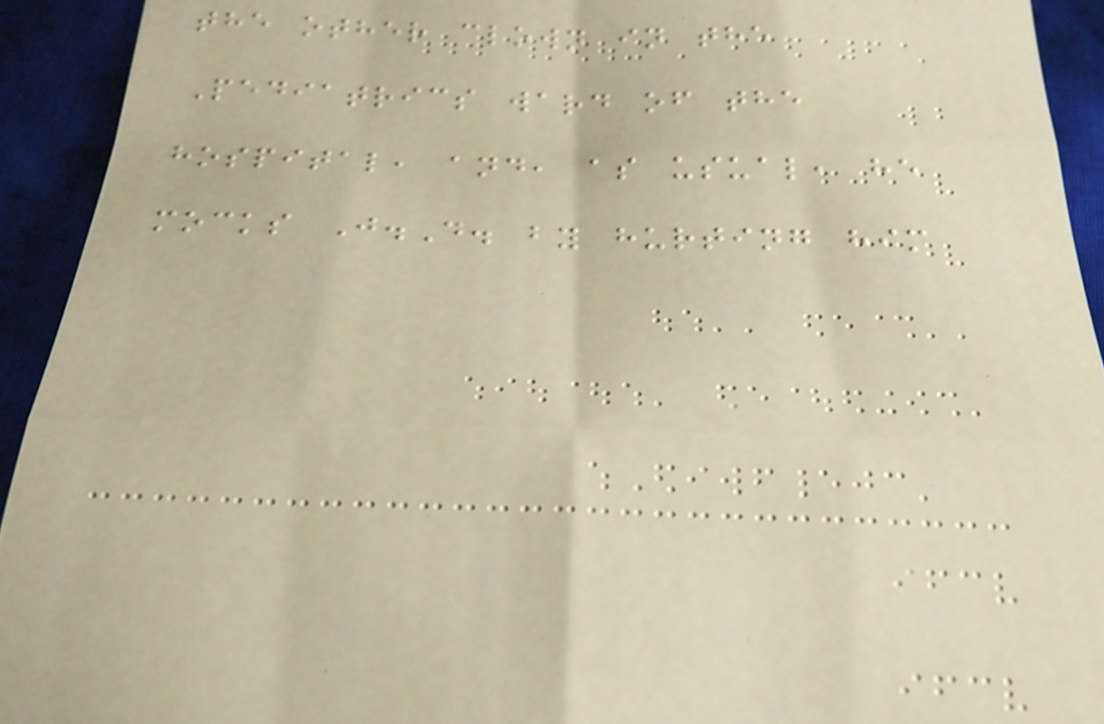the other clown in the
Pediatrics ward of the
hospital, and, as usual, he
mocks J.D. by hurting him
